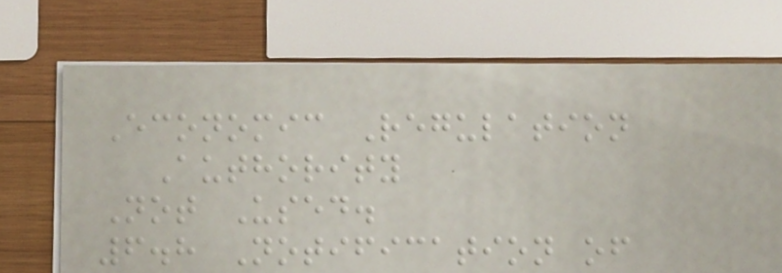Economic Regulation
Authority
Not Used.
6.8 Notification of
